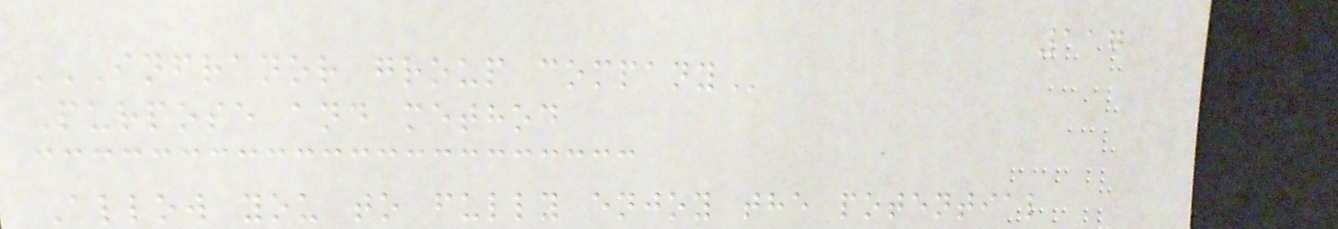117
INFRANOR GROUP COMPANY
Purpose and method
Allow you to fully enjoy the potential
